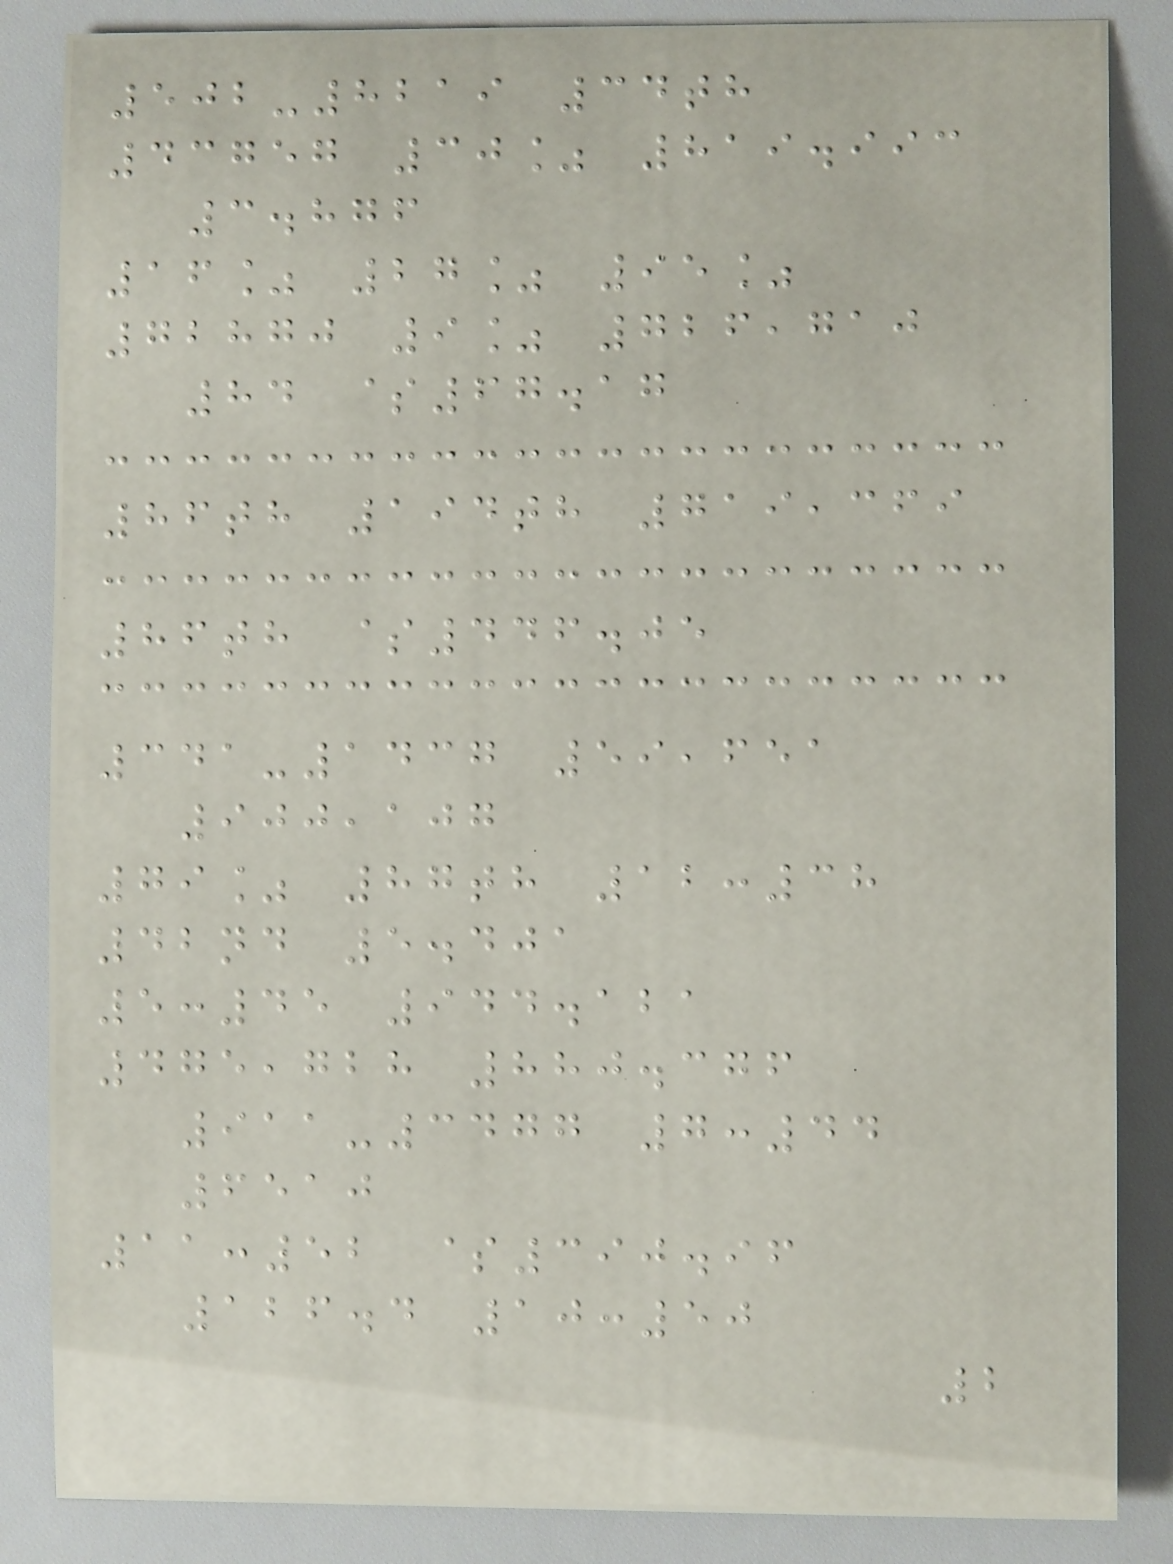502-8219 34th
43757 30% 819.993
3.876
16% 27% 95%
72870 9% 726,710
84 $67.17
86th 194th 719,369
86th $446.05
341-1437 59,651
900,107
79% 87th 12:38
42nd 5.401
5:45 944.121
475,728 880.376
911-3477 7:44
6510
11:52 $390.96
126.4 10:50
2
